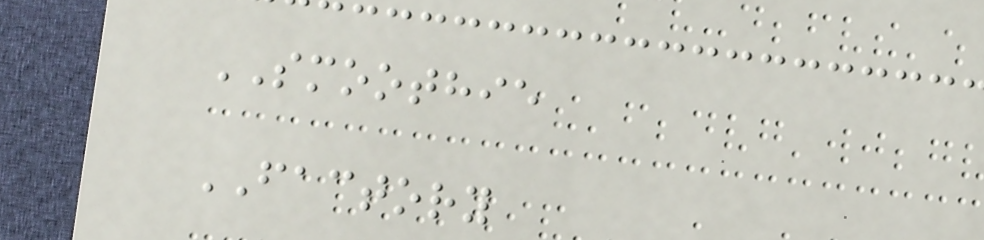SMOOTHIE
FACTORY
